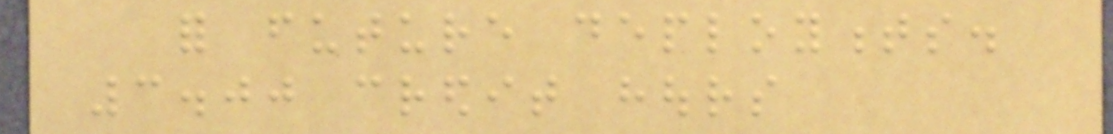for future deployments.
3.00 credit hours
